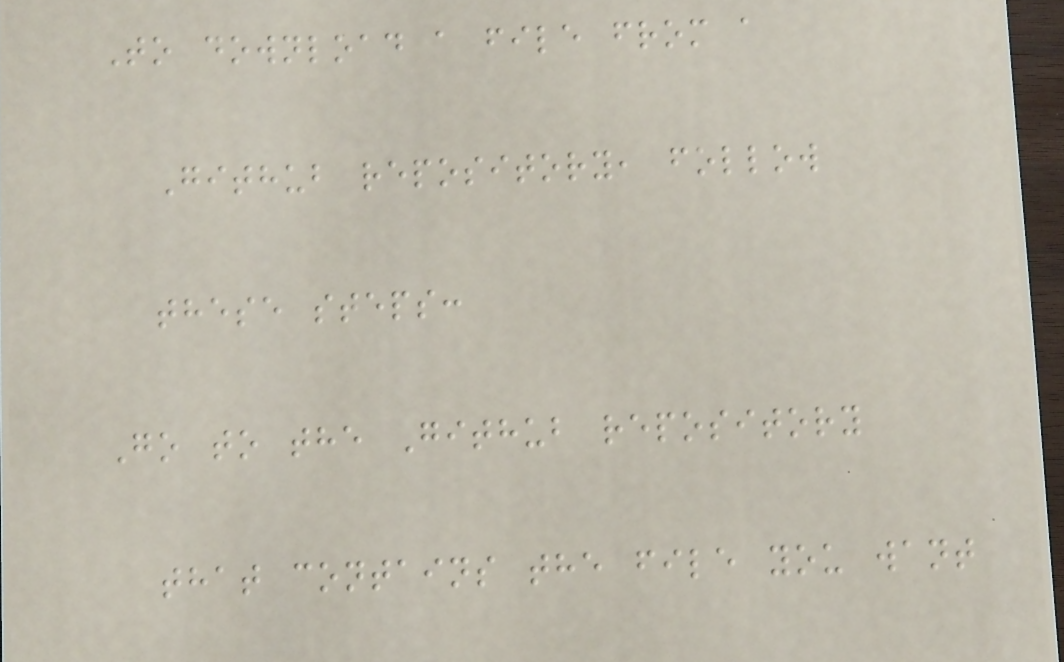To download a file from a
Github repository, follow
these steps:
Go to the Github repository
that contains the file you want
